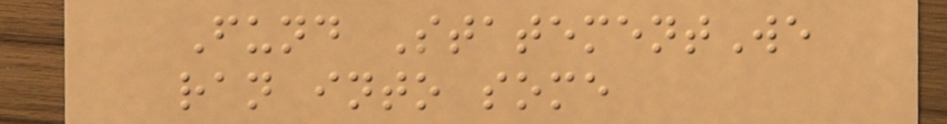Fund StatementWe
ran into some
